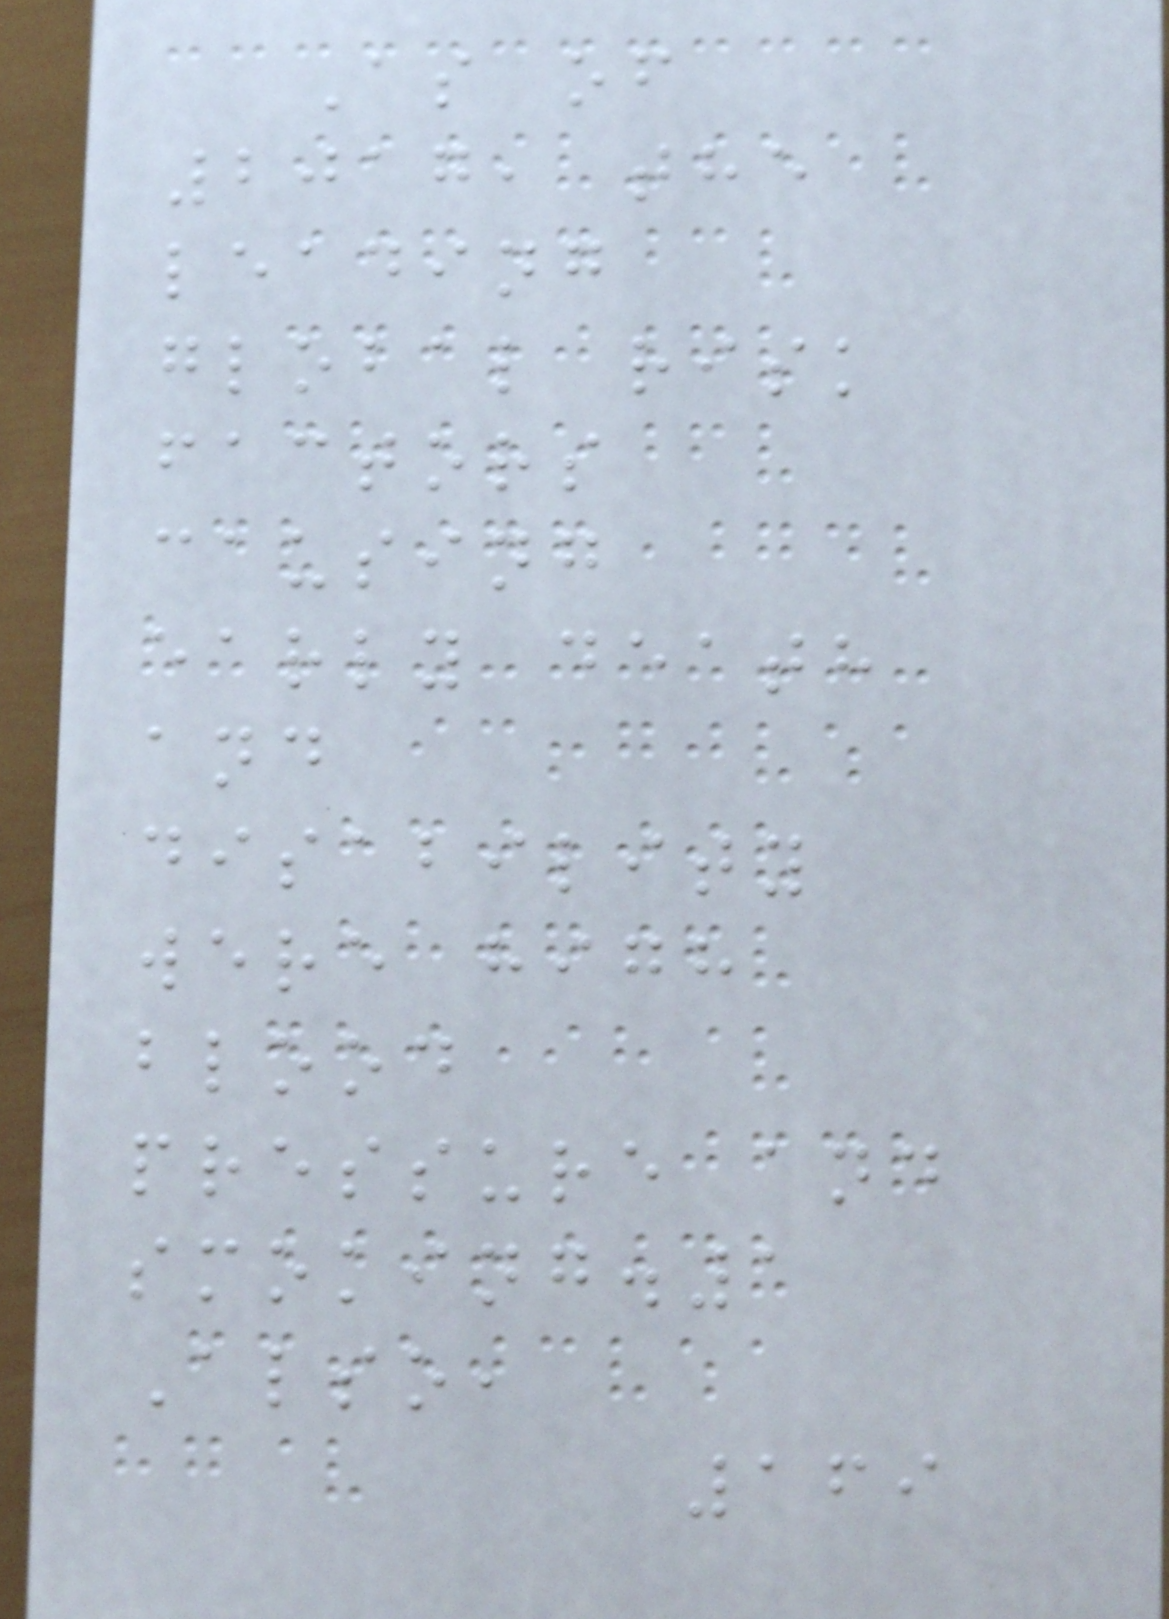As of
2017, the
leading
global risk
factors
causing
early death
and
disability
were high
blood
pressure and
smoking.1
Also,
169
